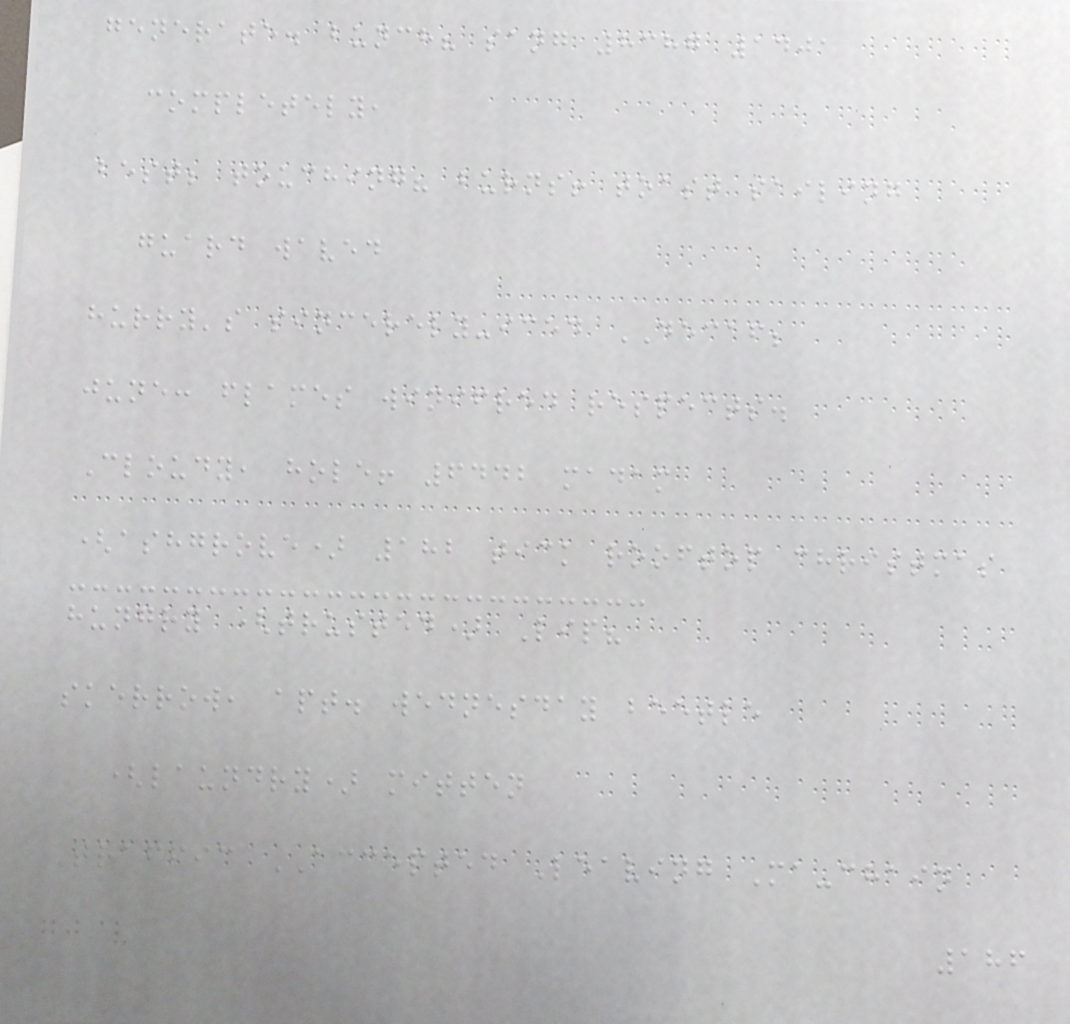generate. bunch? sang 8387 1401
completely,
best; touching? burns! toast sailing
guard waved
hurry's sincerely-iced DECAF;
june: flames winifred respects.
Cloudy, hole! 6442 madam
(ashgrove) 182 tick rooftop christmas
hungry (trusted) Lip?
skerrow, apt. wednesday beetle
(laundry) mitten
Traffic ACCEPTED Leaving Ma-chain
186
